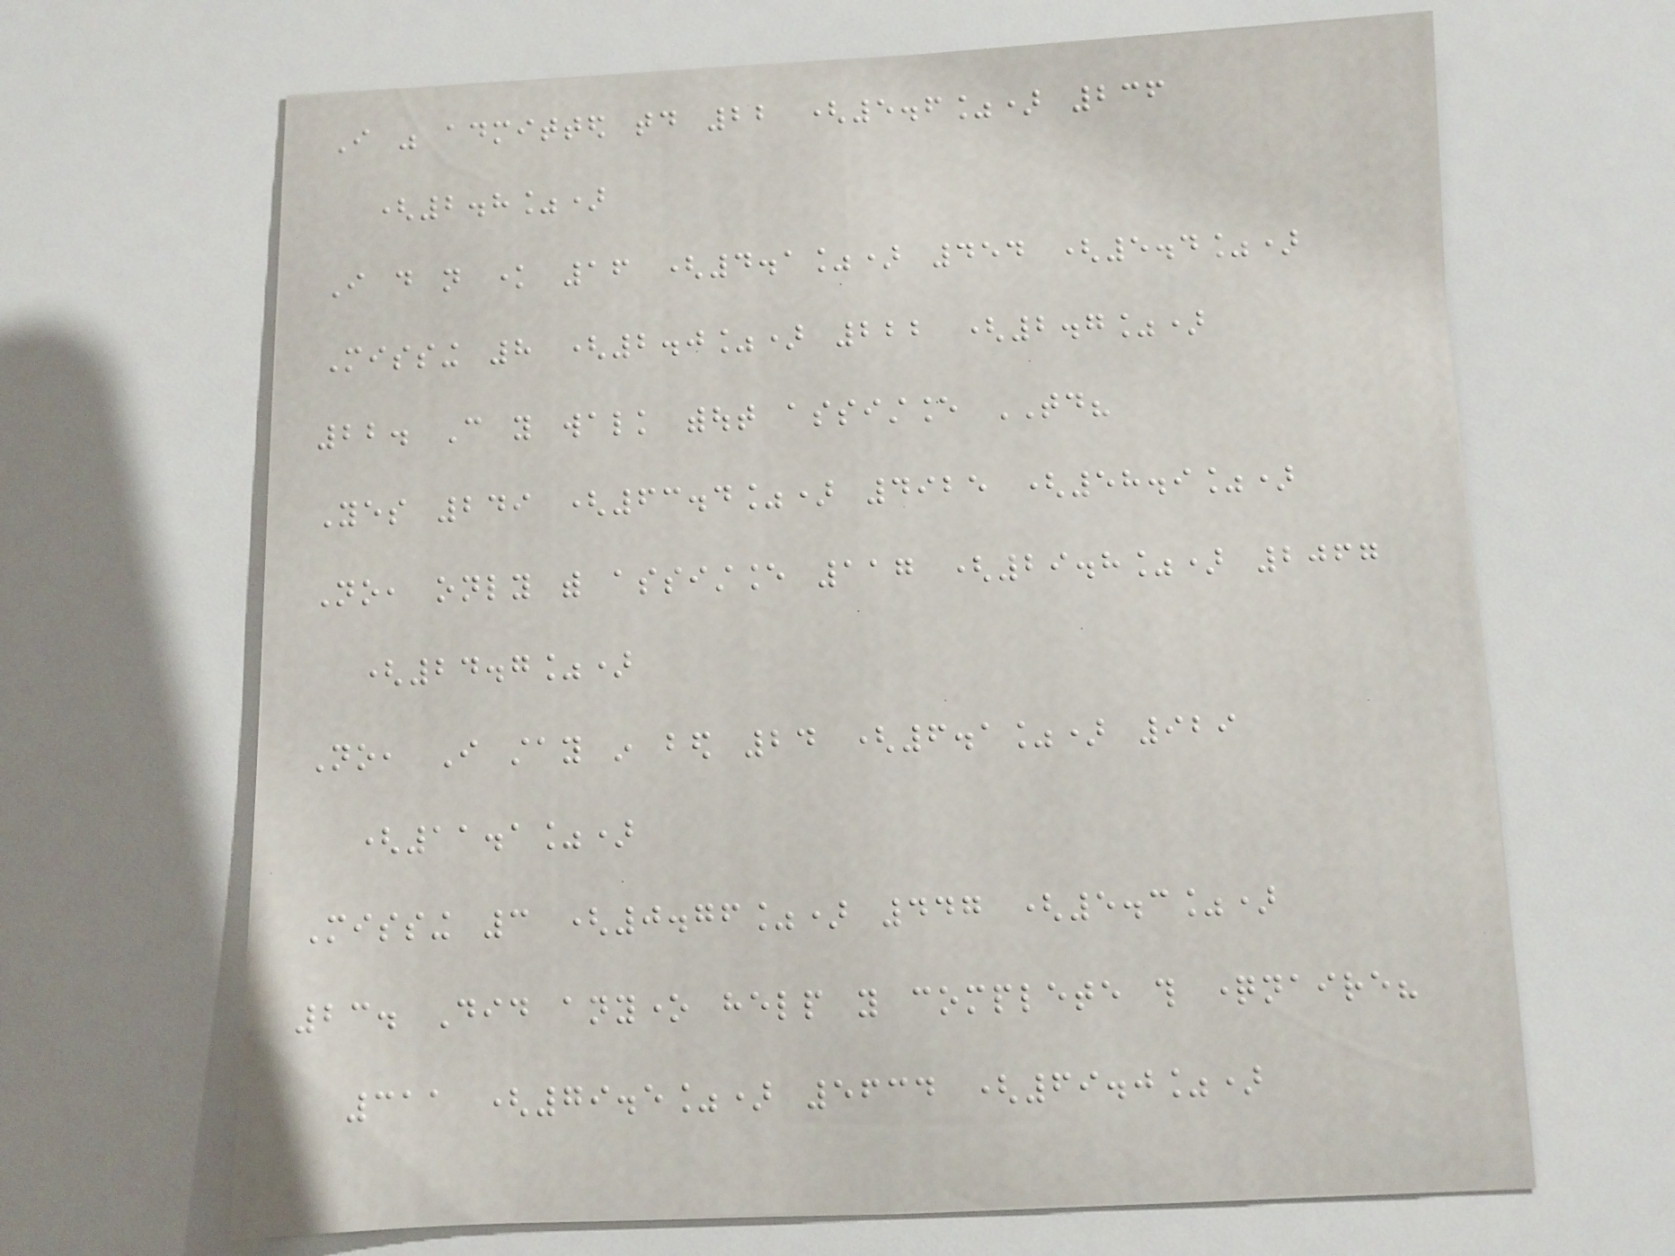I was admitted today 22 (5.6%) 236
(2.8%)
I do not know 16 (4.1%) 454 (5.4%)
Missing 8 (2.0%) 222 (2.7%)
22. Can you walk without assistance TODAY?
Yes 249 (63.4%) 4925 (58.9%)
No, only with assistance 117 (29.8%) 2067
(24.7%)
No, I stay in bed 24 (6.1%) 929
(11.1%)
Missing 3 (0.76%) 447 (5.3%)
23. Did anyone help you complete this questionnaire?
311 (79.5%) 5634 (69.0%)
